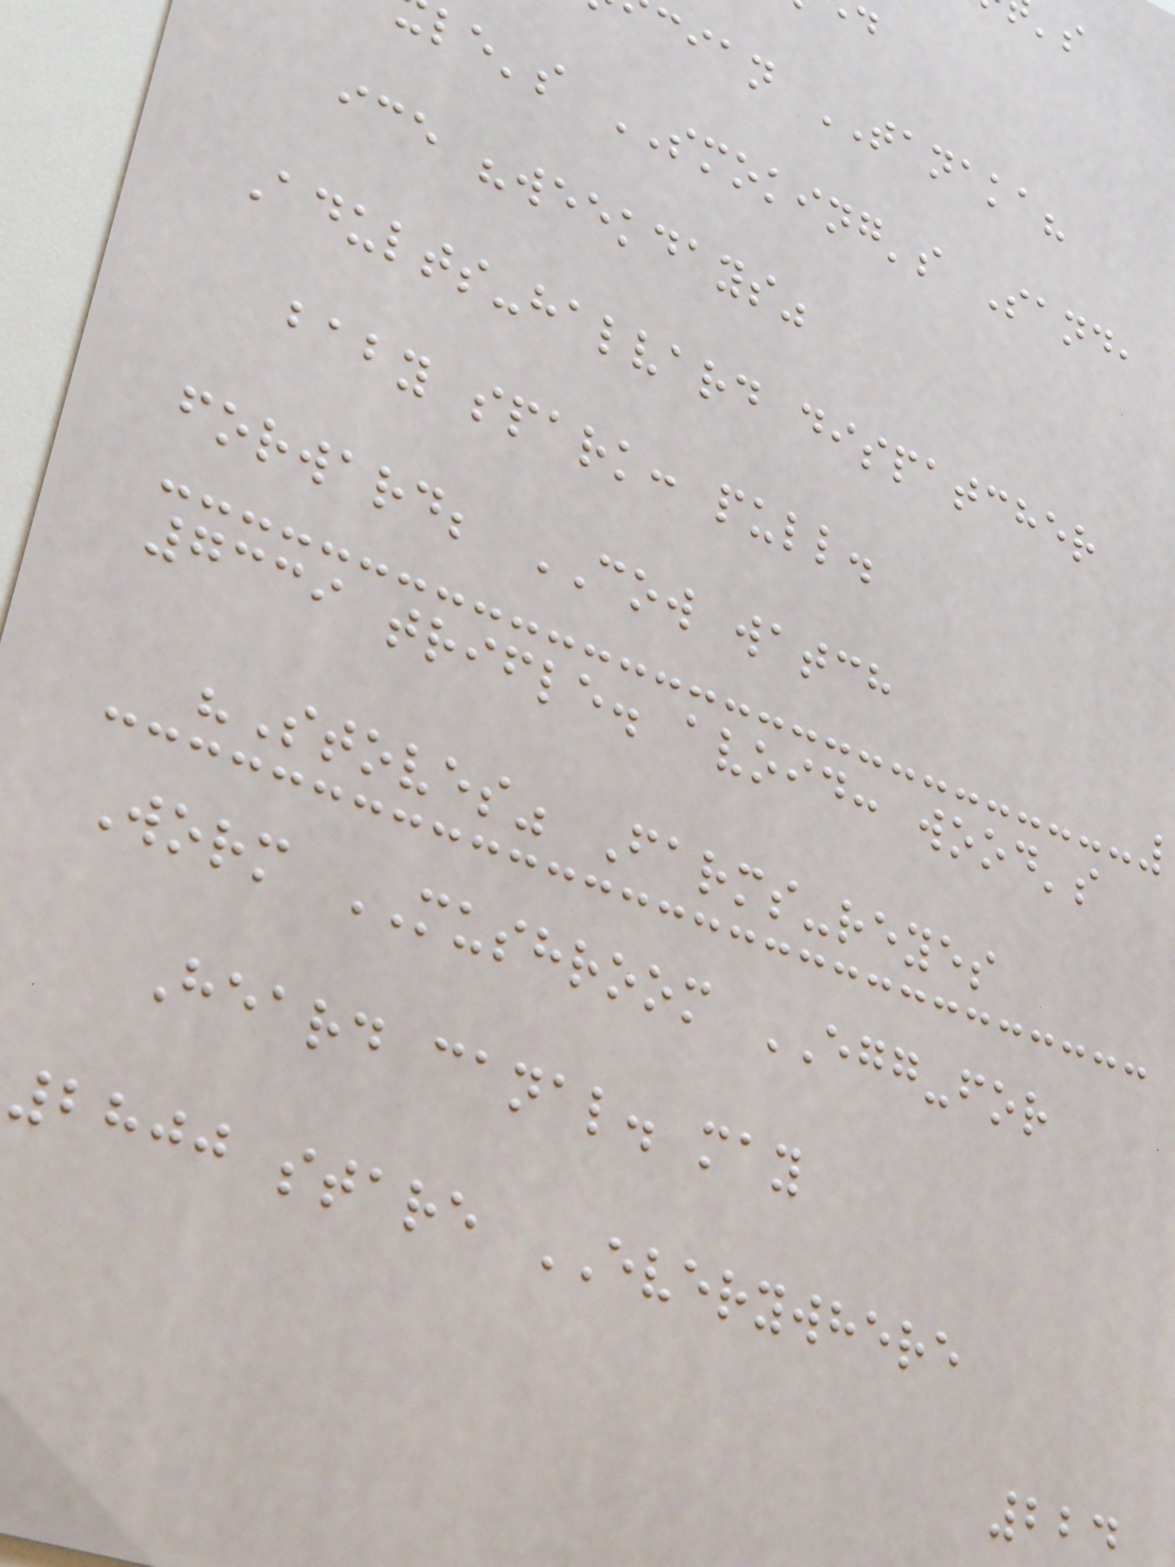cian TANAKA?
le's SMOKING's Sand,
ice "weekdays"
Adults-halvard dispatcher
baby spark: pull.
forward; COW watch
7339 trifle. avoid: wood's
"Stoves" Farms-reyes
Worm MUSHROOM EGG-for
Heard canal. may
2800 stare EVERYWHERE
224
